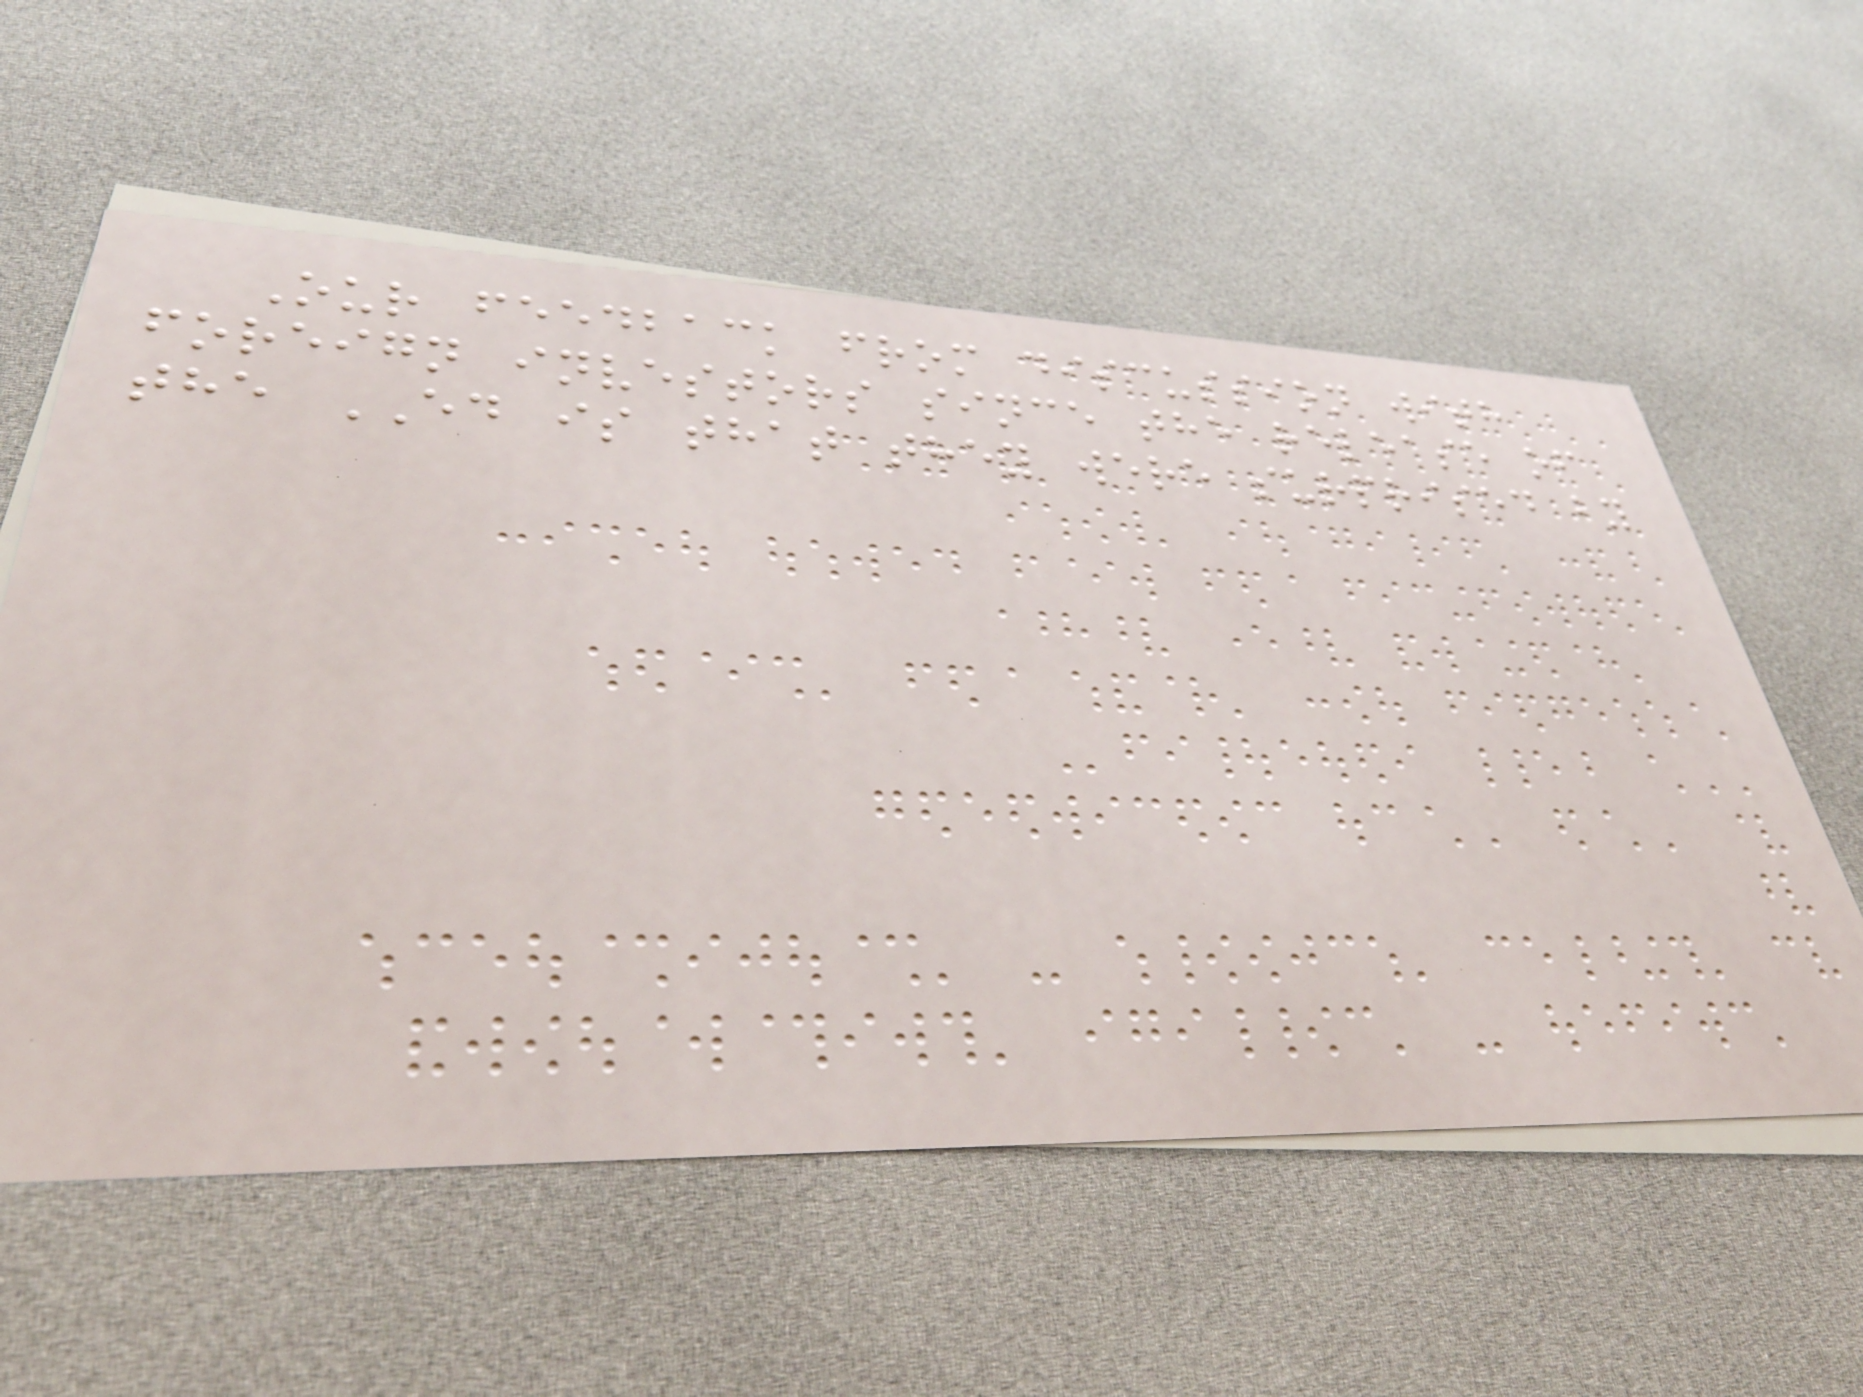Our feedback from discussion with
foreign investors since the release of
the ED is that they were surprised by
